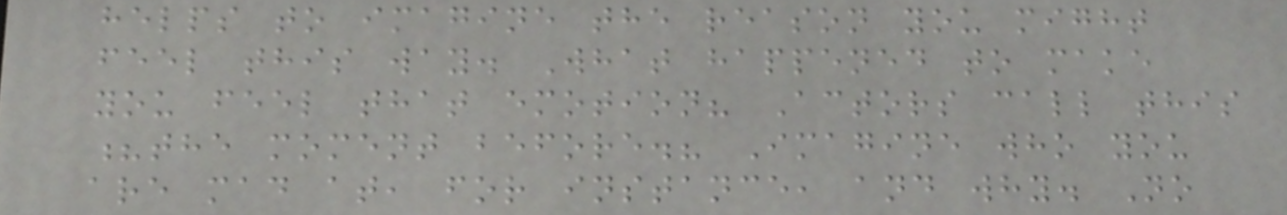helps to imagine the reason you might
feel this way. What happened to make
you feel that emotion? Actors call this
?the moment before.? Imagine who you
are mad at, for instance, and why. No
